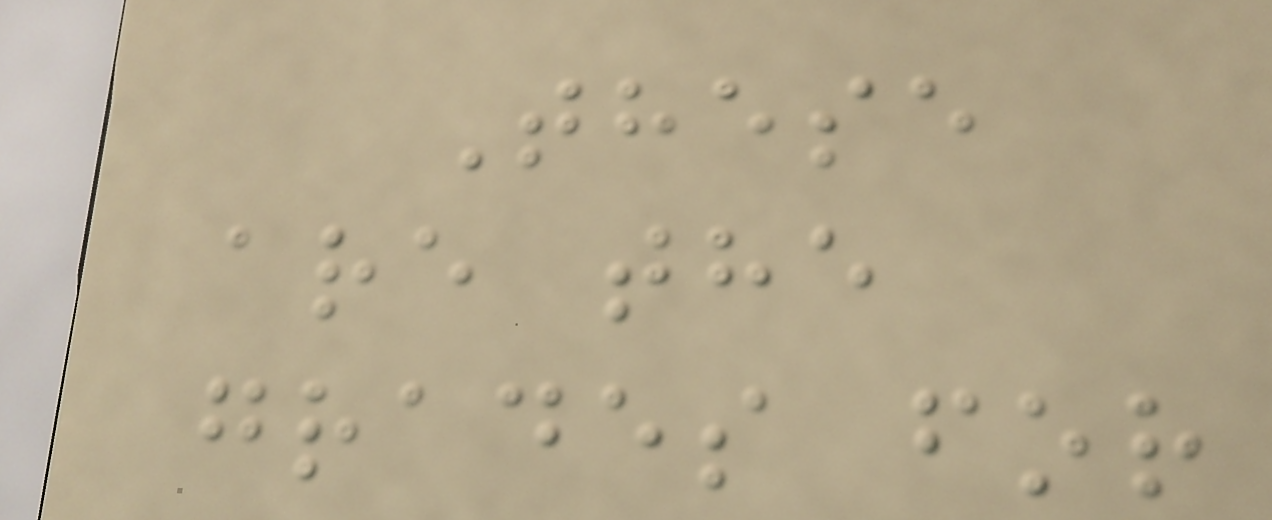These
are the
grades for
